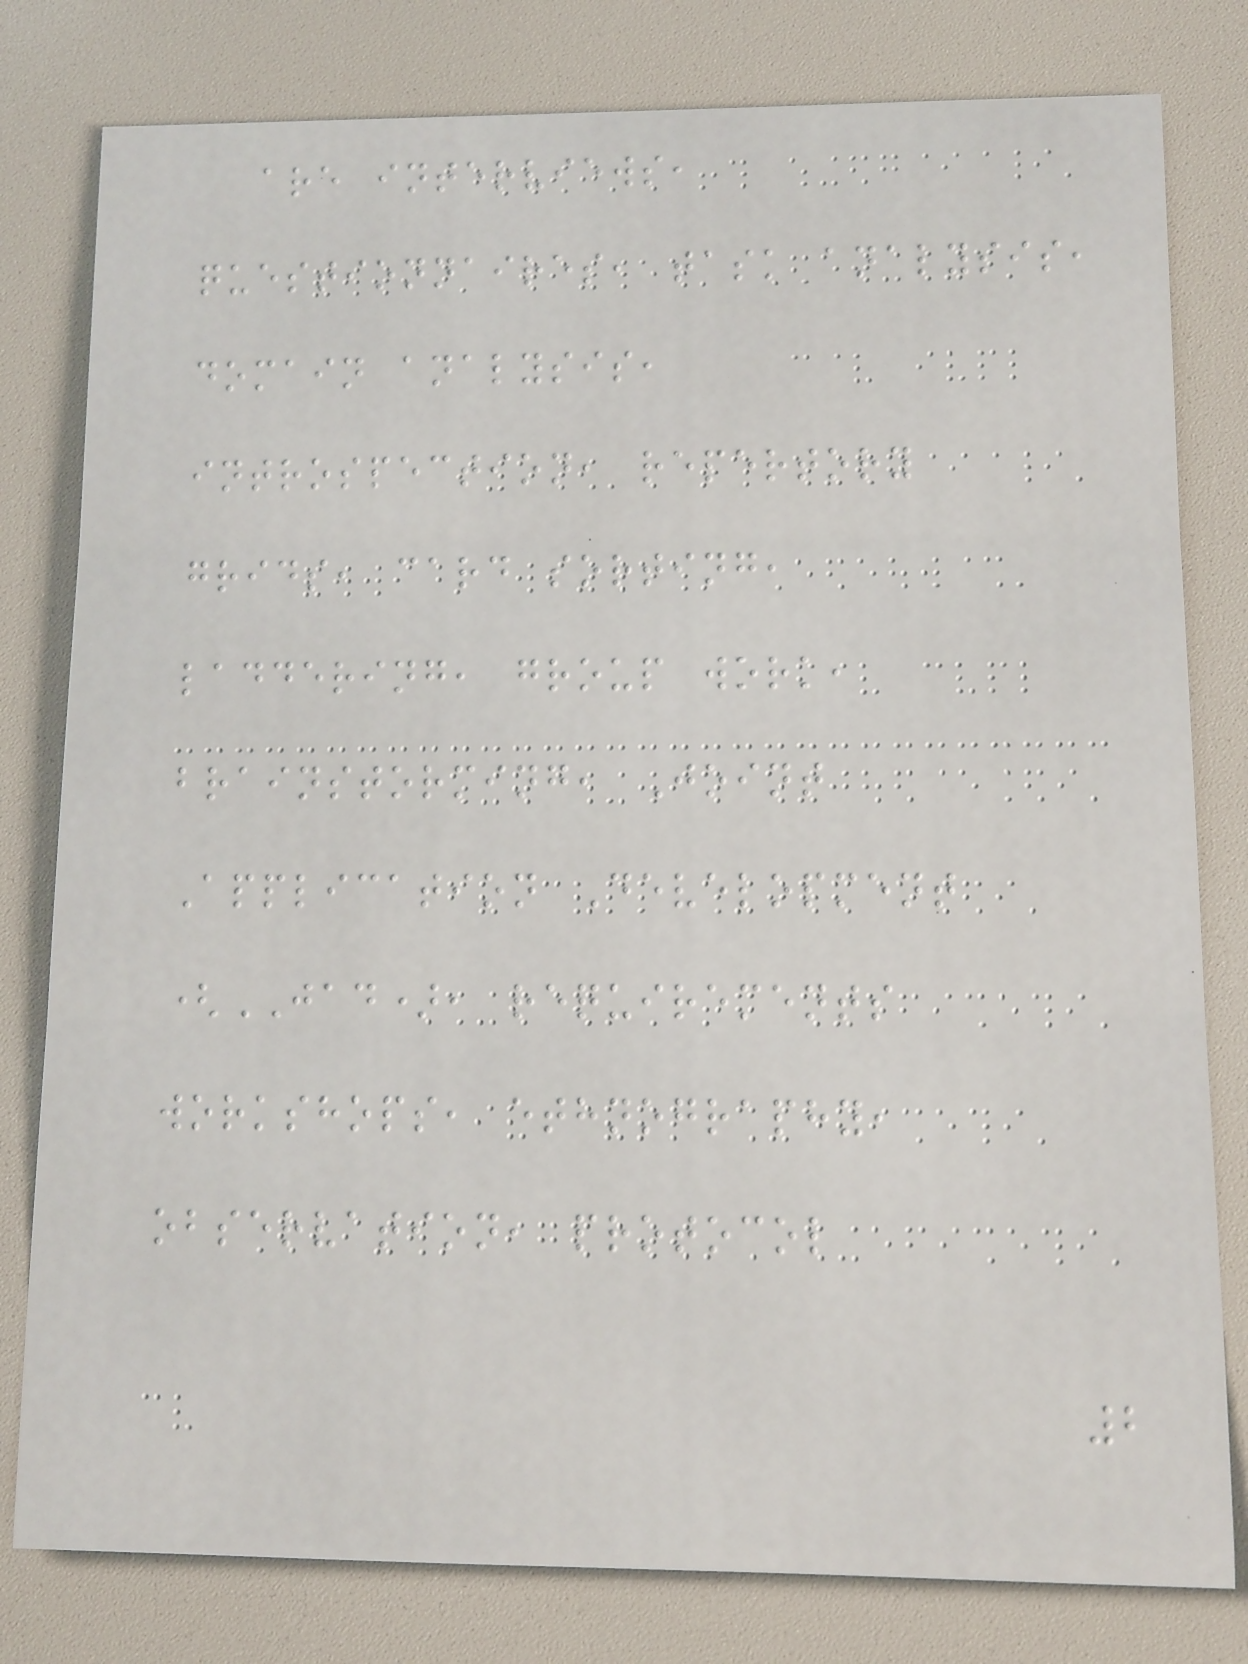are interviews,
questionnaires, task analysis,
domain analysis,
introspection, repertory
grids, card sorting,
laddering, group work,
brainstorming, Joint
Application Development
(JAD), requirements
workshops, ethnography,
observation, protocol
2
